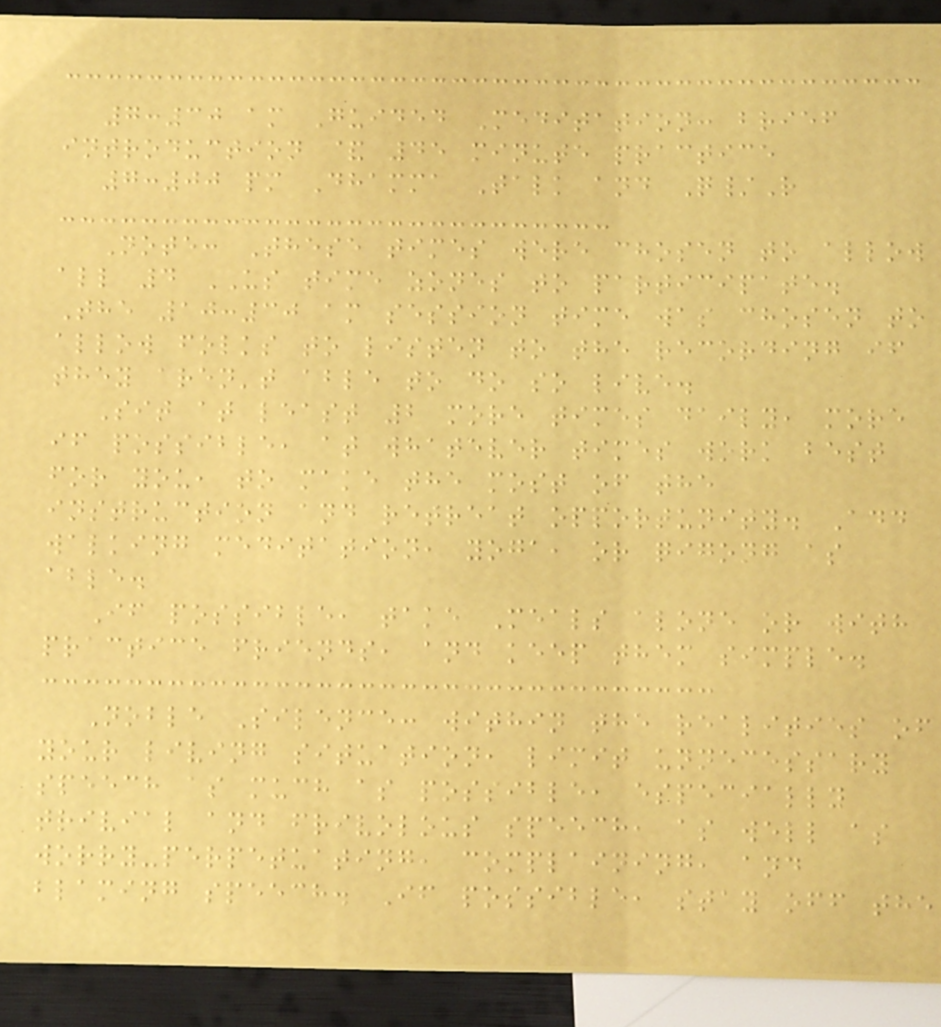7:30 am Guided Meditation: brief
introduction & 45 minute practice
7:00 pm Dhamma Talk and Q/R
Note: These times were chosen to allow
all 4 US time zones to participate.
The 10:30 am session time was chosen to
allow folks to listen to the recording if
they aren't able to do so live.
Sit at least 2 more times daily, more
if possible, at whatever times work best
for you, to make the most of the
instruction and retreat opportunity. Add
walking meditation, yoga, or qigong as
able.
If possible, take Meals alone or with
practice friends, and keep them simple.
Noble Silence: within the realities of
your living situation, limit unnecessary
speech as much as possible, especially
trivial and frivolous speech, as well as
worry-perpetuating, complaining, and
blaming speech. If possible, stay off the
